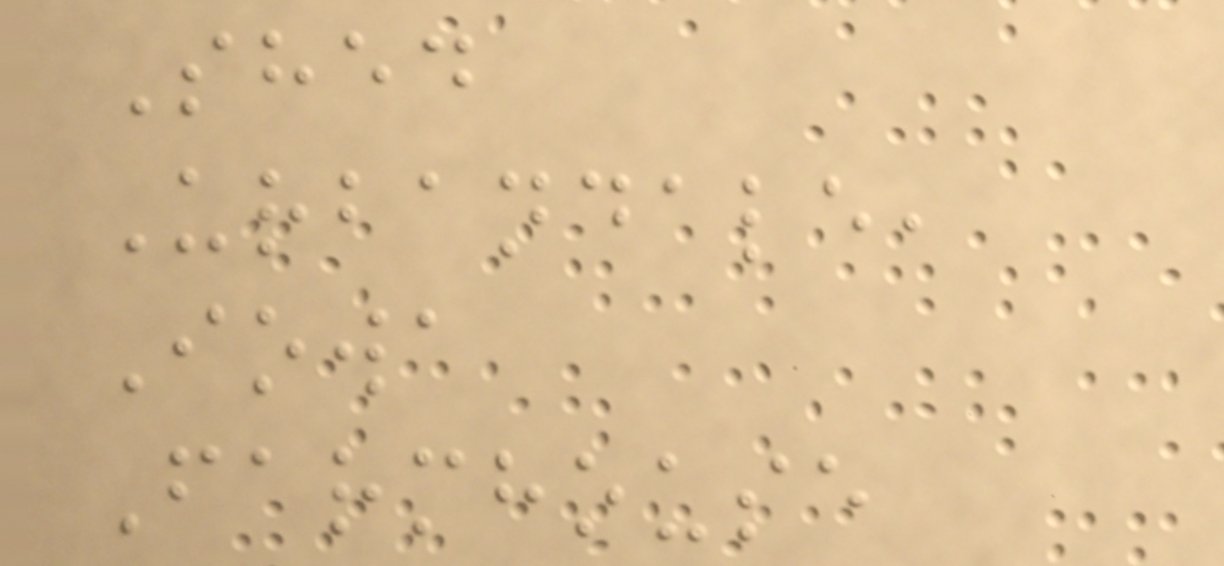Shed
Urbandale,
Iowa
Farmhouse
